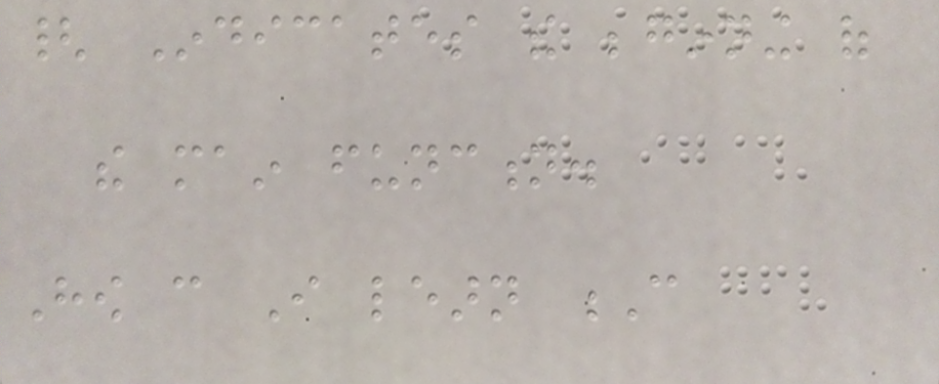{ Indicates the beginning of
the main function.
How can I learn C
